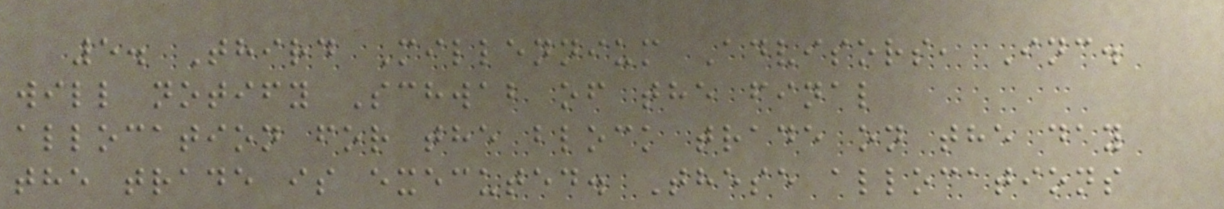5. Third Millennium Advisors, Inc.
will notify Schwab of the final
allocation for the block trade on the day
the trade is executed. These allocations
